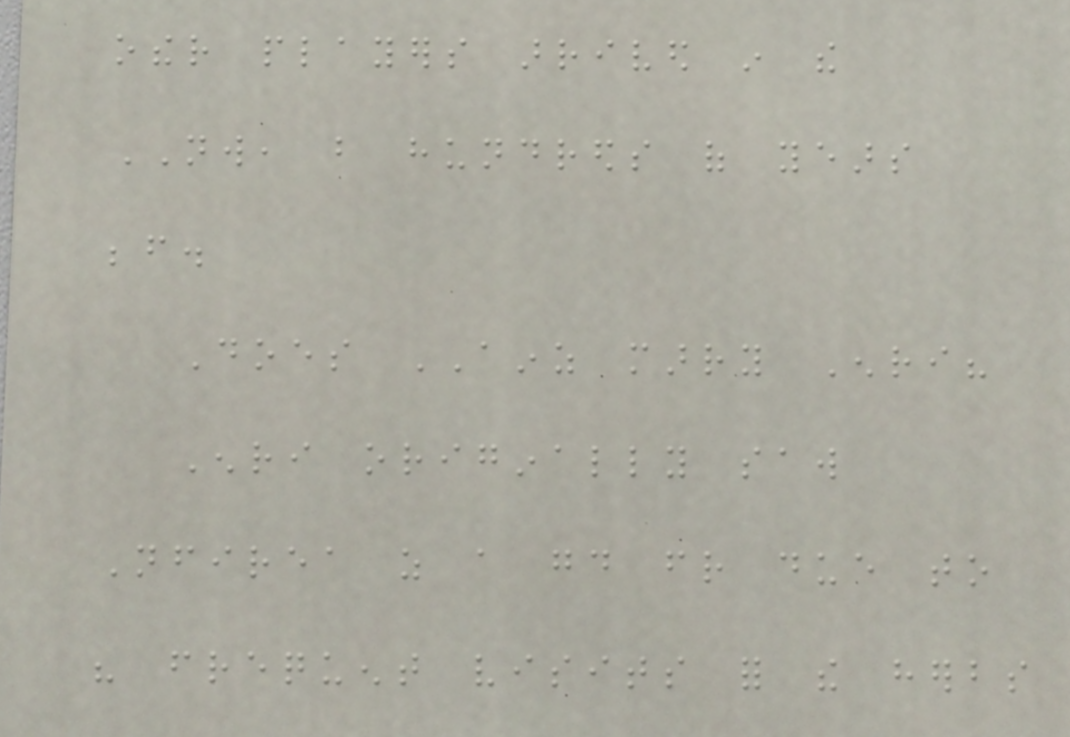other players arrived in the
NW, but hundreds of years
before.
Does AINZ marry Enri?
Enri originally saw
Nfirea as a good friend due to
his frequent visits for the herbs
